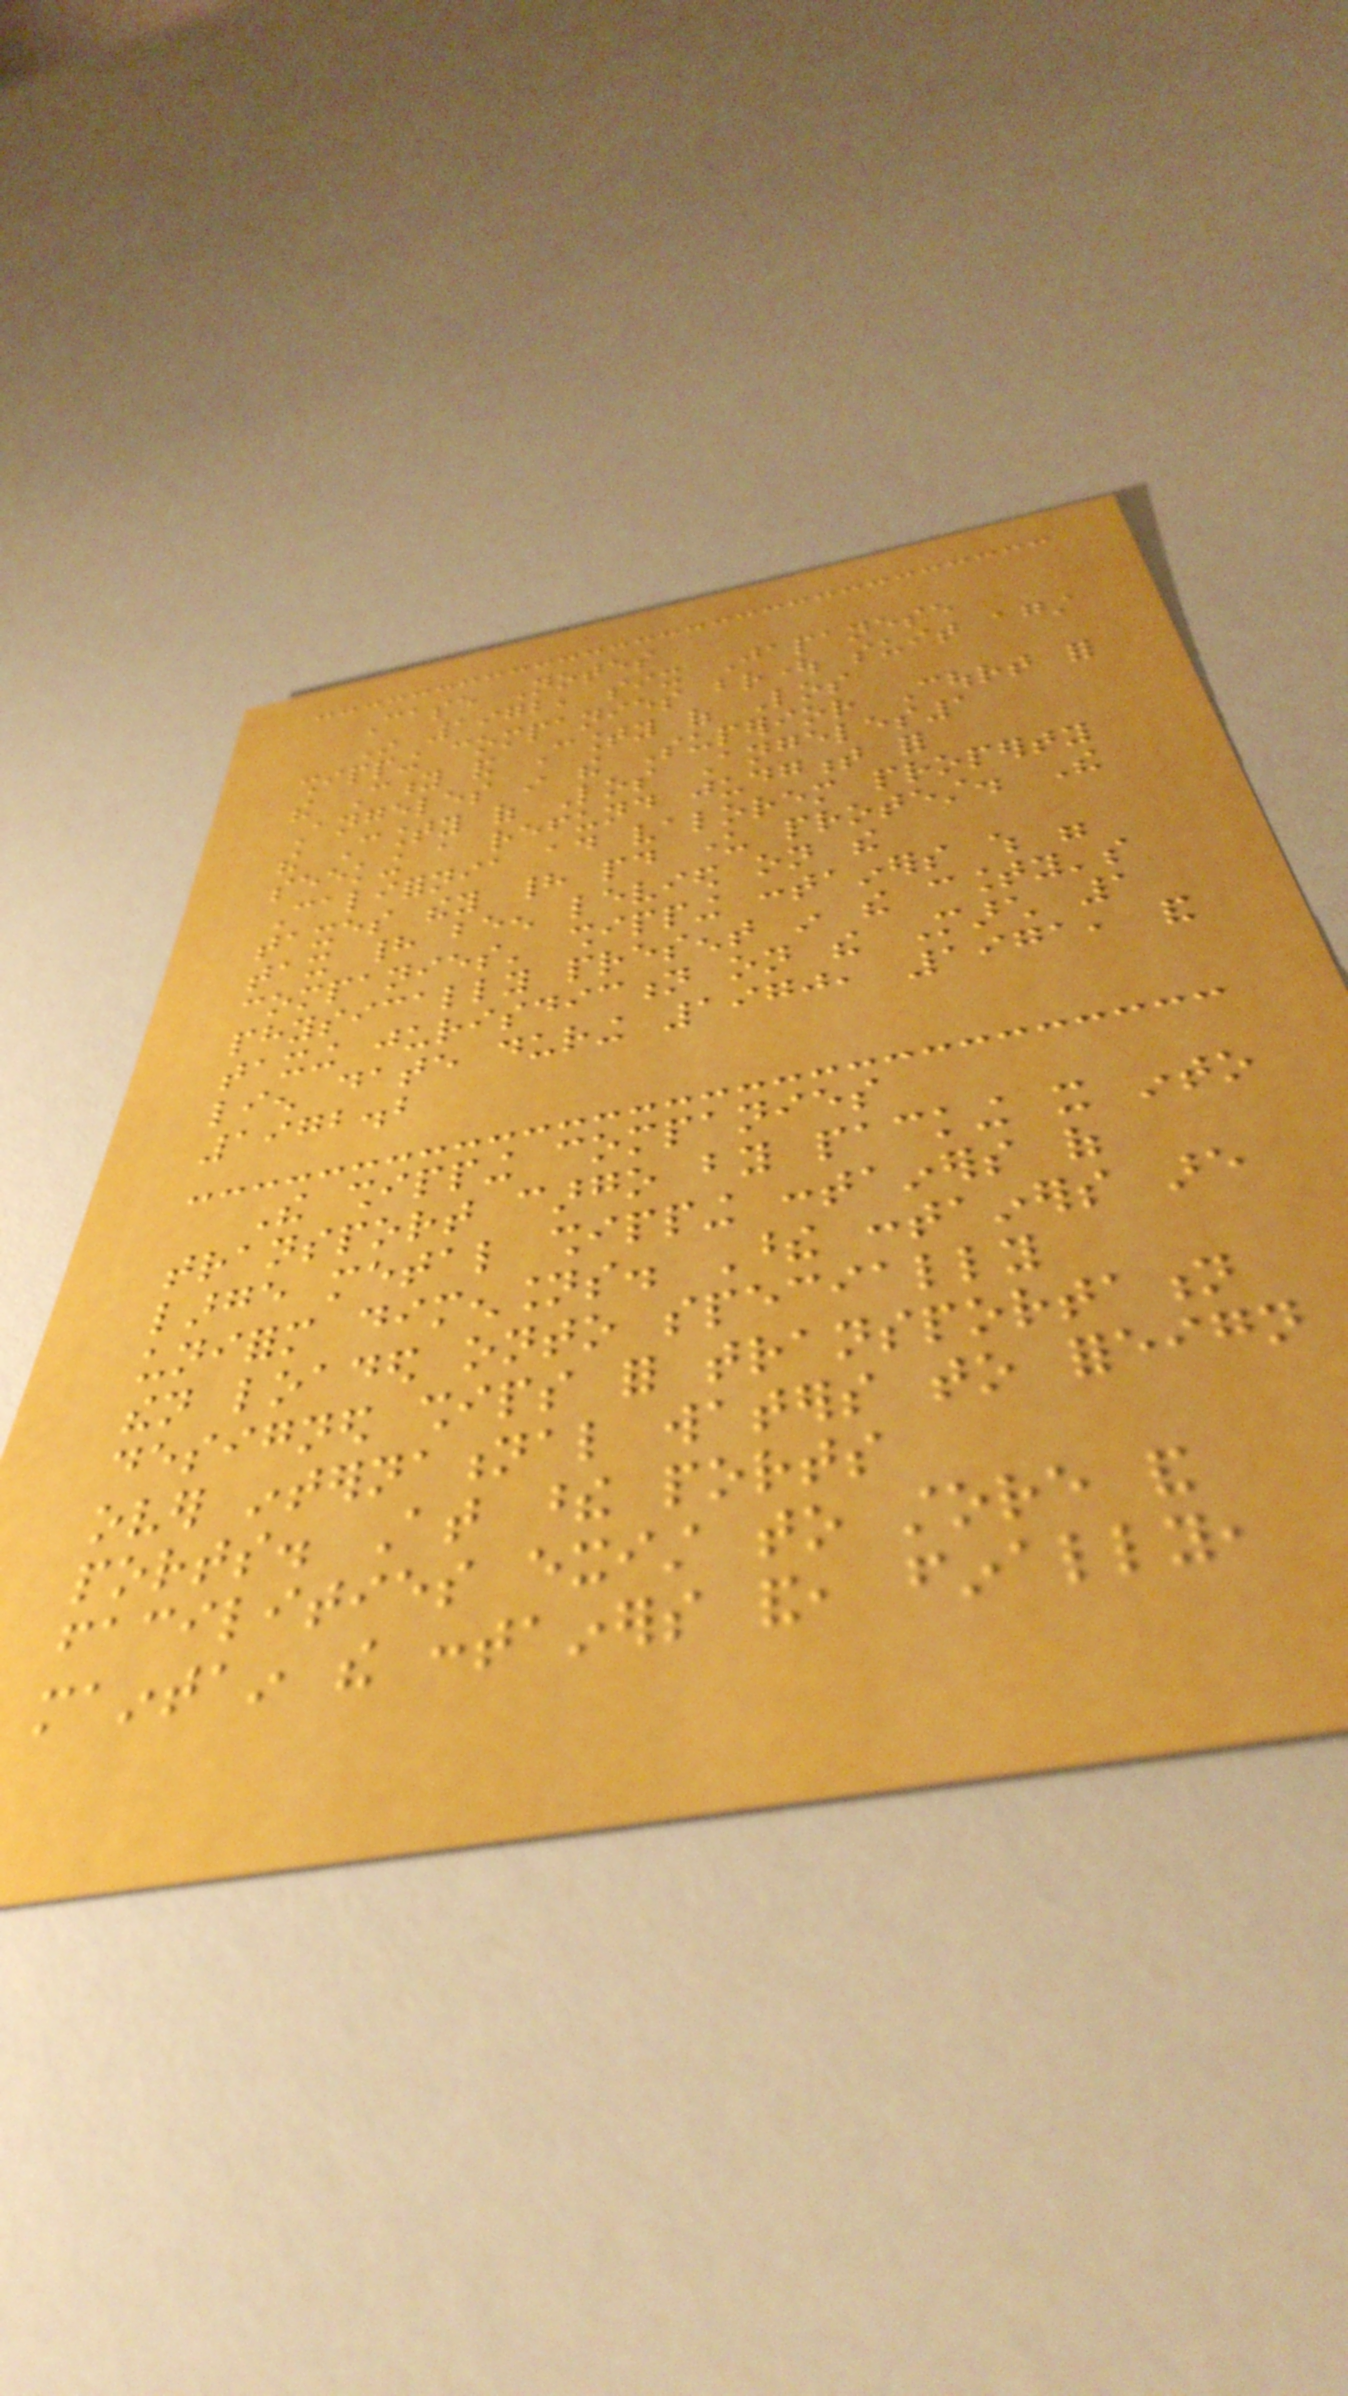Case Notes
In 1972, six Japanese
shipping companies brought suit against
the City and County of Los
Angeles in the Superior Court for
the County of Los Angeles1
seeking a refund judgment for
California ad valorem property
taxes they had paid under protest. The
tax had been levied on the
companies' shipping containers which were
physically present in the county's
taxing jurisdiction on the March 1
lien date during 1970, 1971, and
1972.2
The shipping companies
transport cargo by packing it into
large metal shipping containers of
uniform dimensions. These containers are
then loaded onto specially
designed ships for transportation
over international waters to foreign
ports. At these ports
facilities exist to store and
maintain the containers and, finally,
